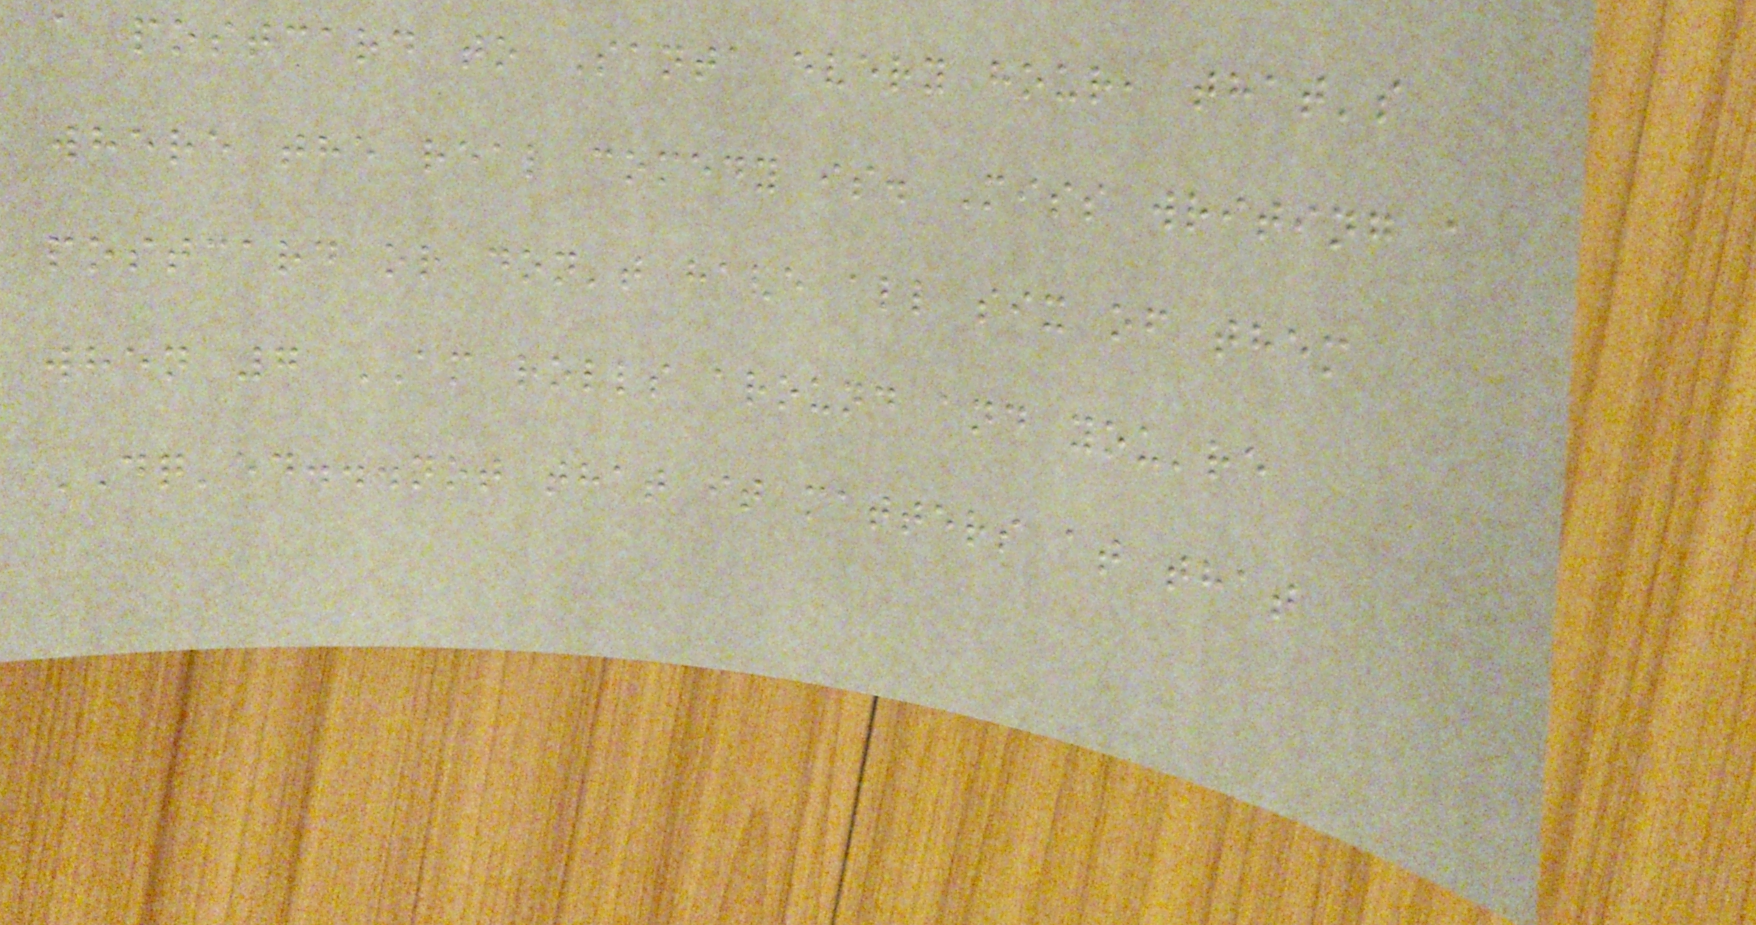a postcard to Santa every hour, that's
where the real comedy is. Miss writing a
postcard or don't have all six of them
when 7 AM rolls around and you're
DQ'ed...not that it matters at that
